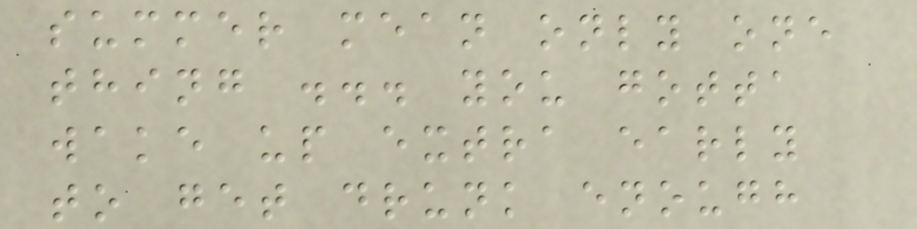summer mean only one
thing ... you gotta
wake up extra early
to get drunk enough
